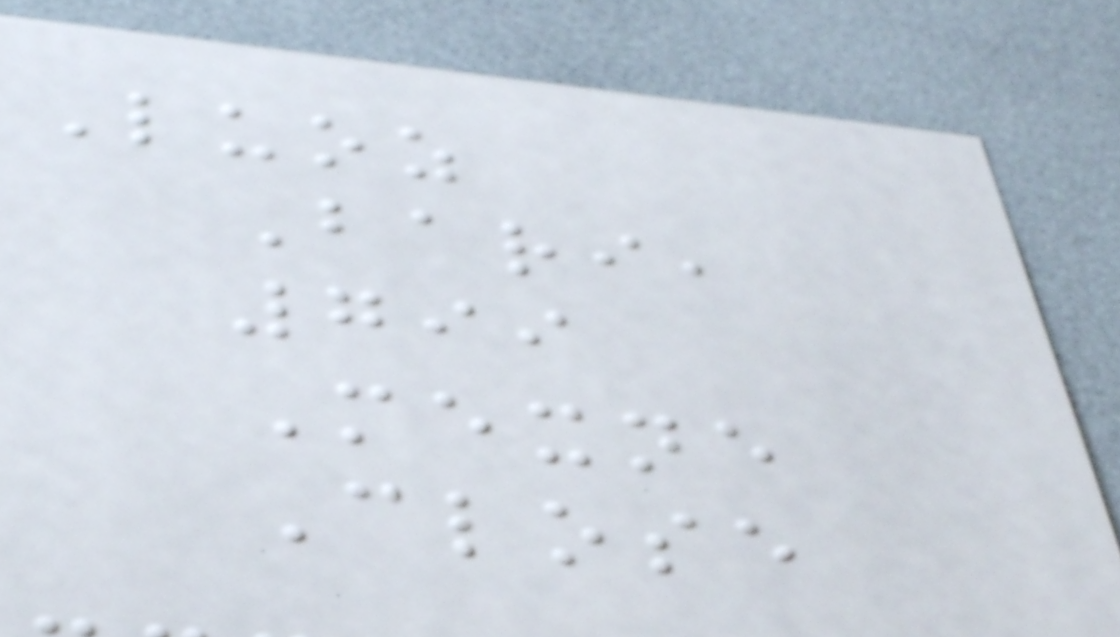Luoz
Bari,
799
Mexne
Close
